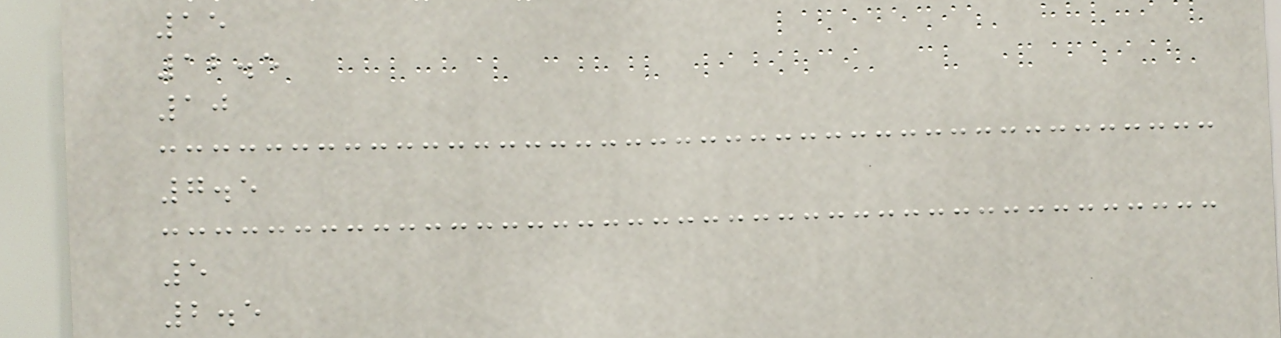15
12.5
10
7.5
5
2.5
